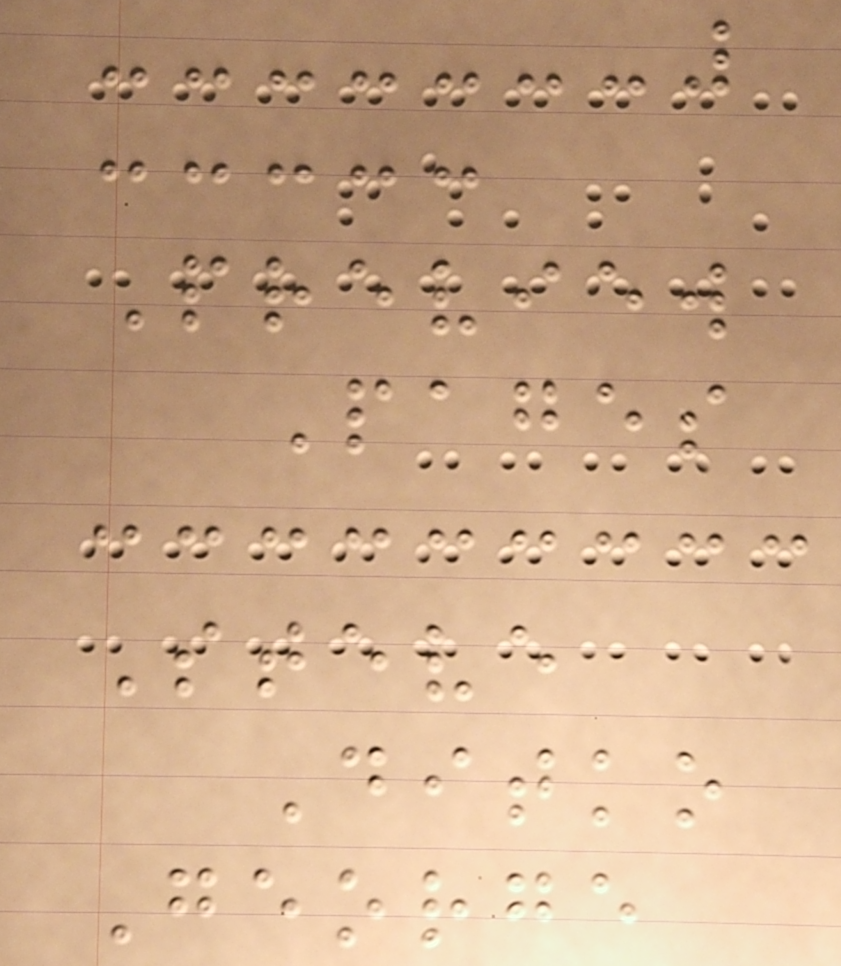Preview
Pages
Steve
Ditko
George
